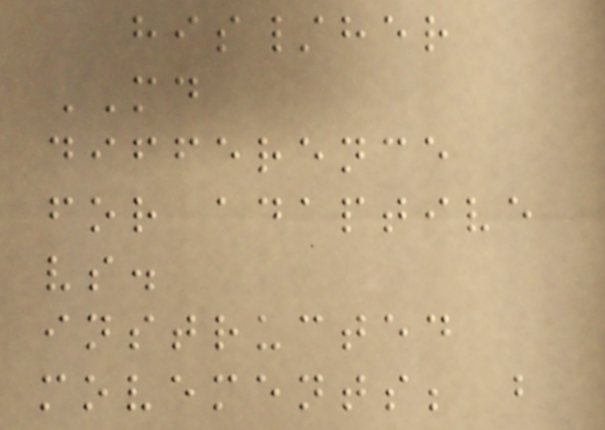his/her
MD
difference
for adaptive
vs.
instructed
movements; b
